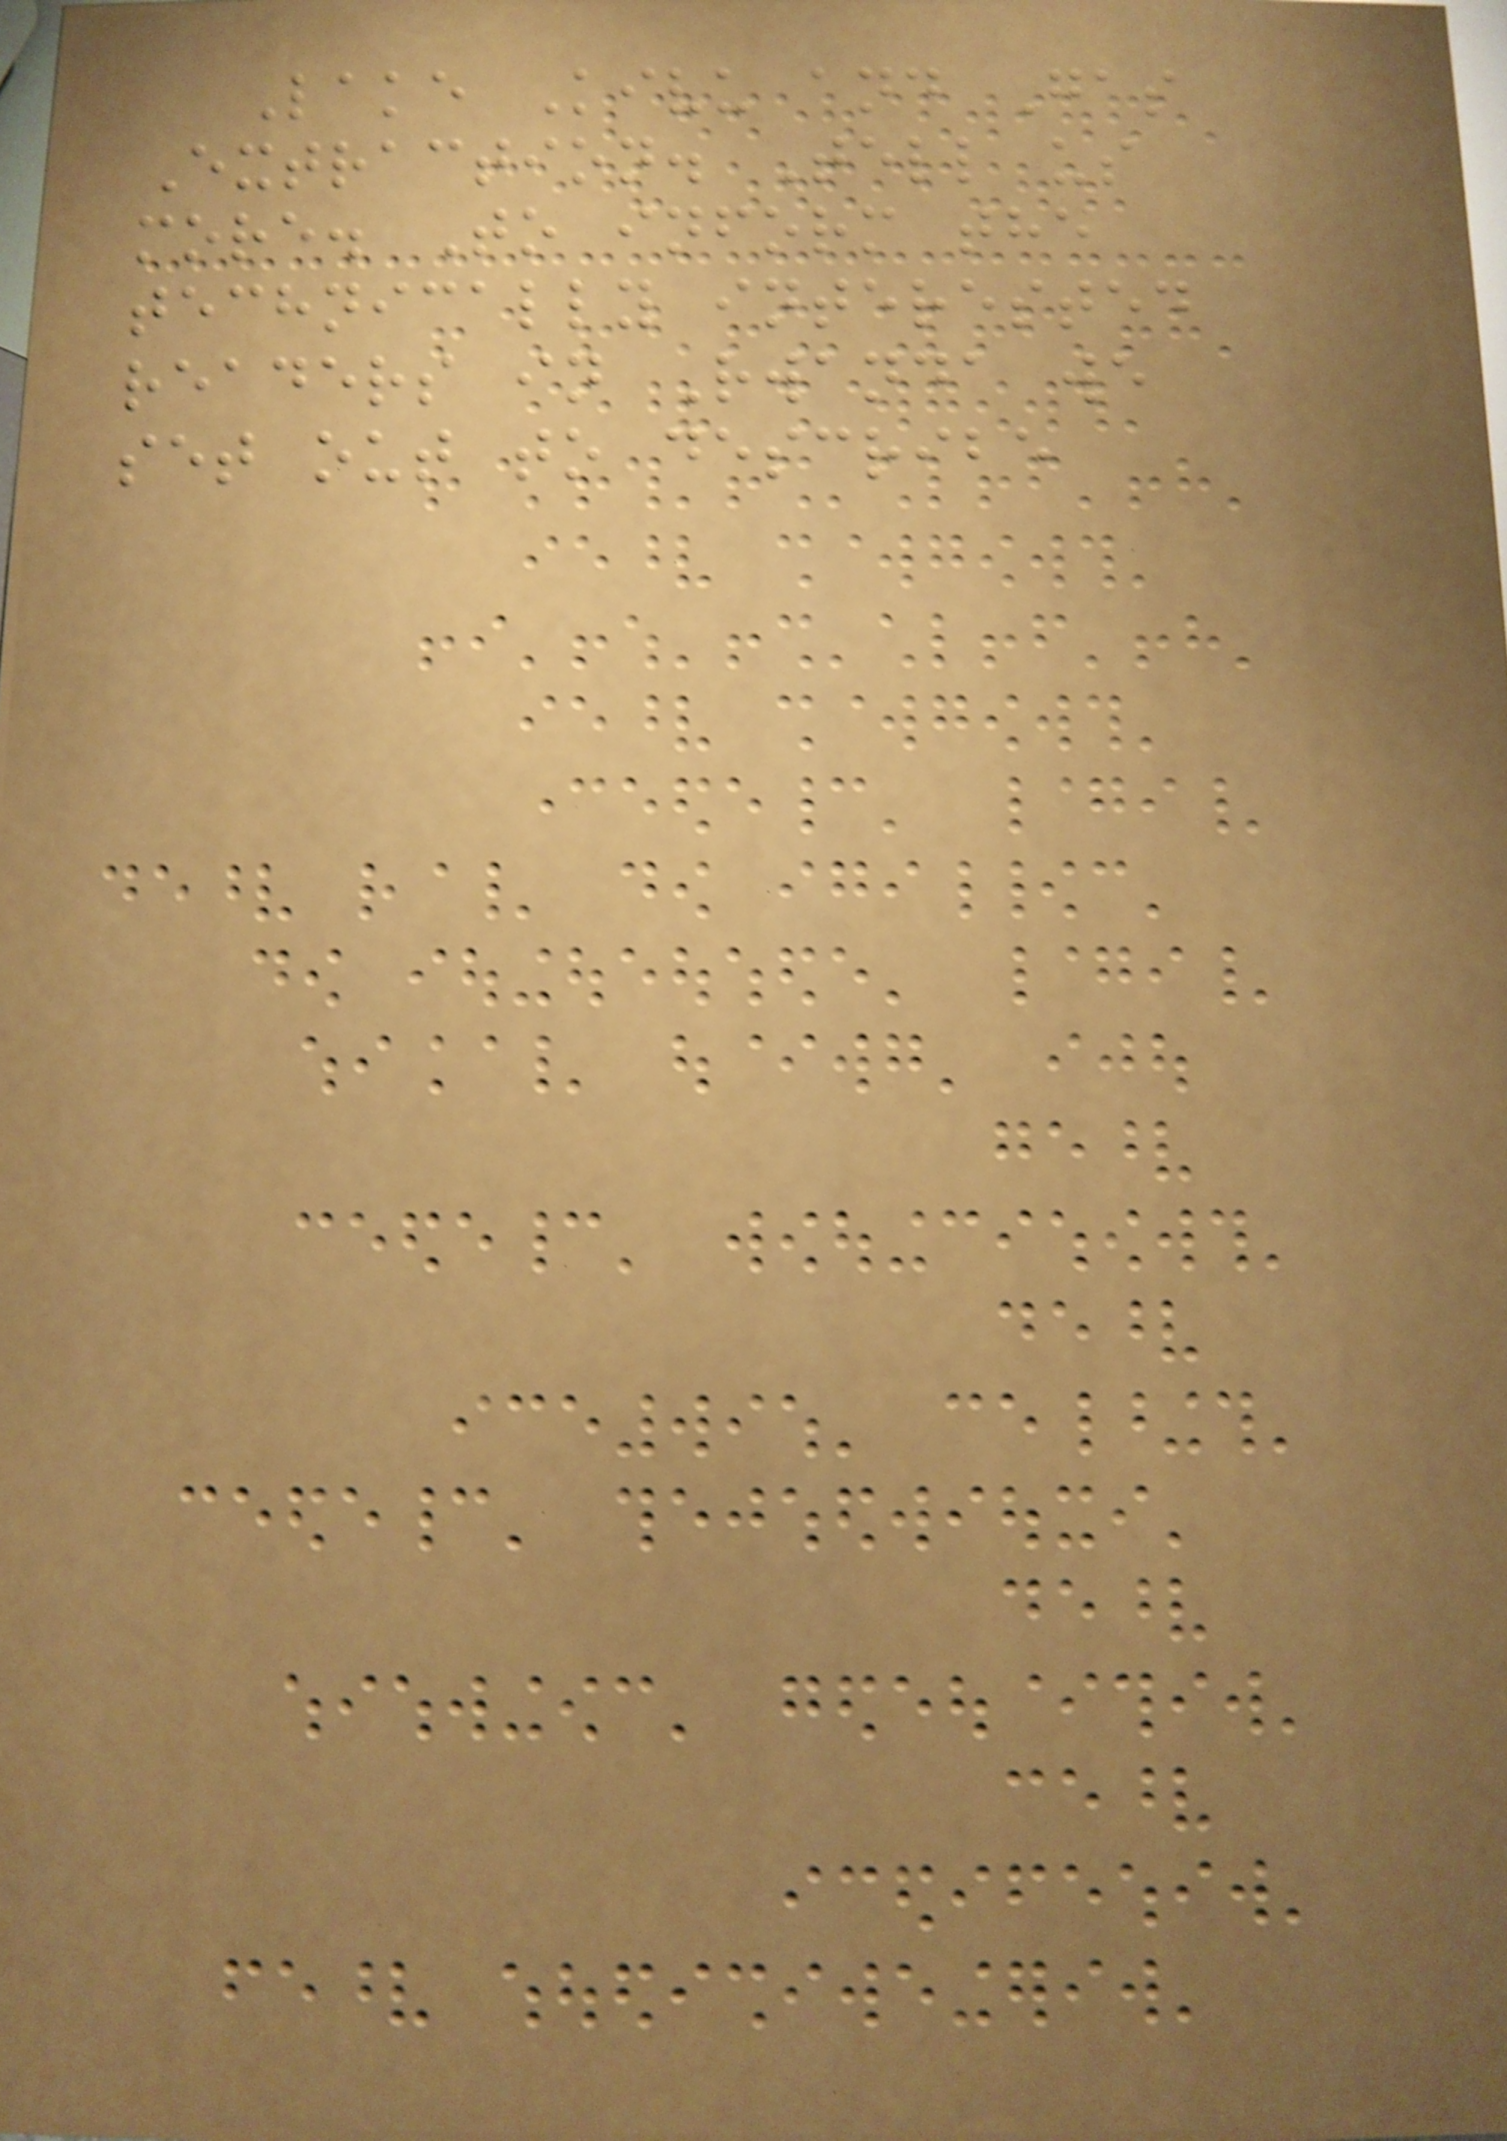Lake Kivu and Gas
Extraction. Tell us
more. To inform the
technically interested
readers in Rwanda we
set out to describe
